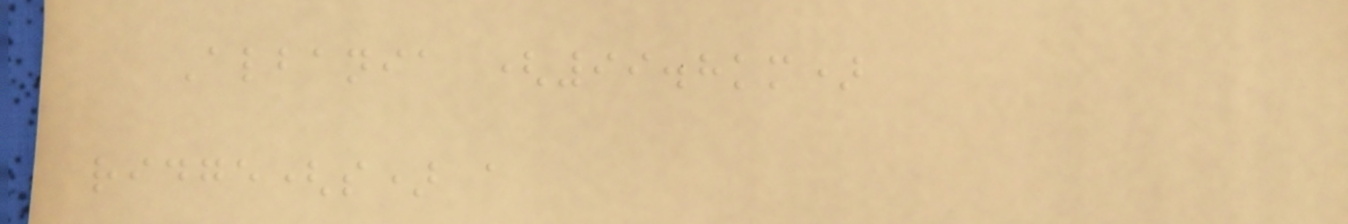Albania (99.8km)
ridge(s) a
